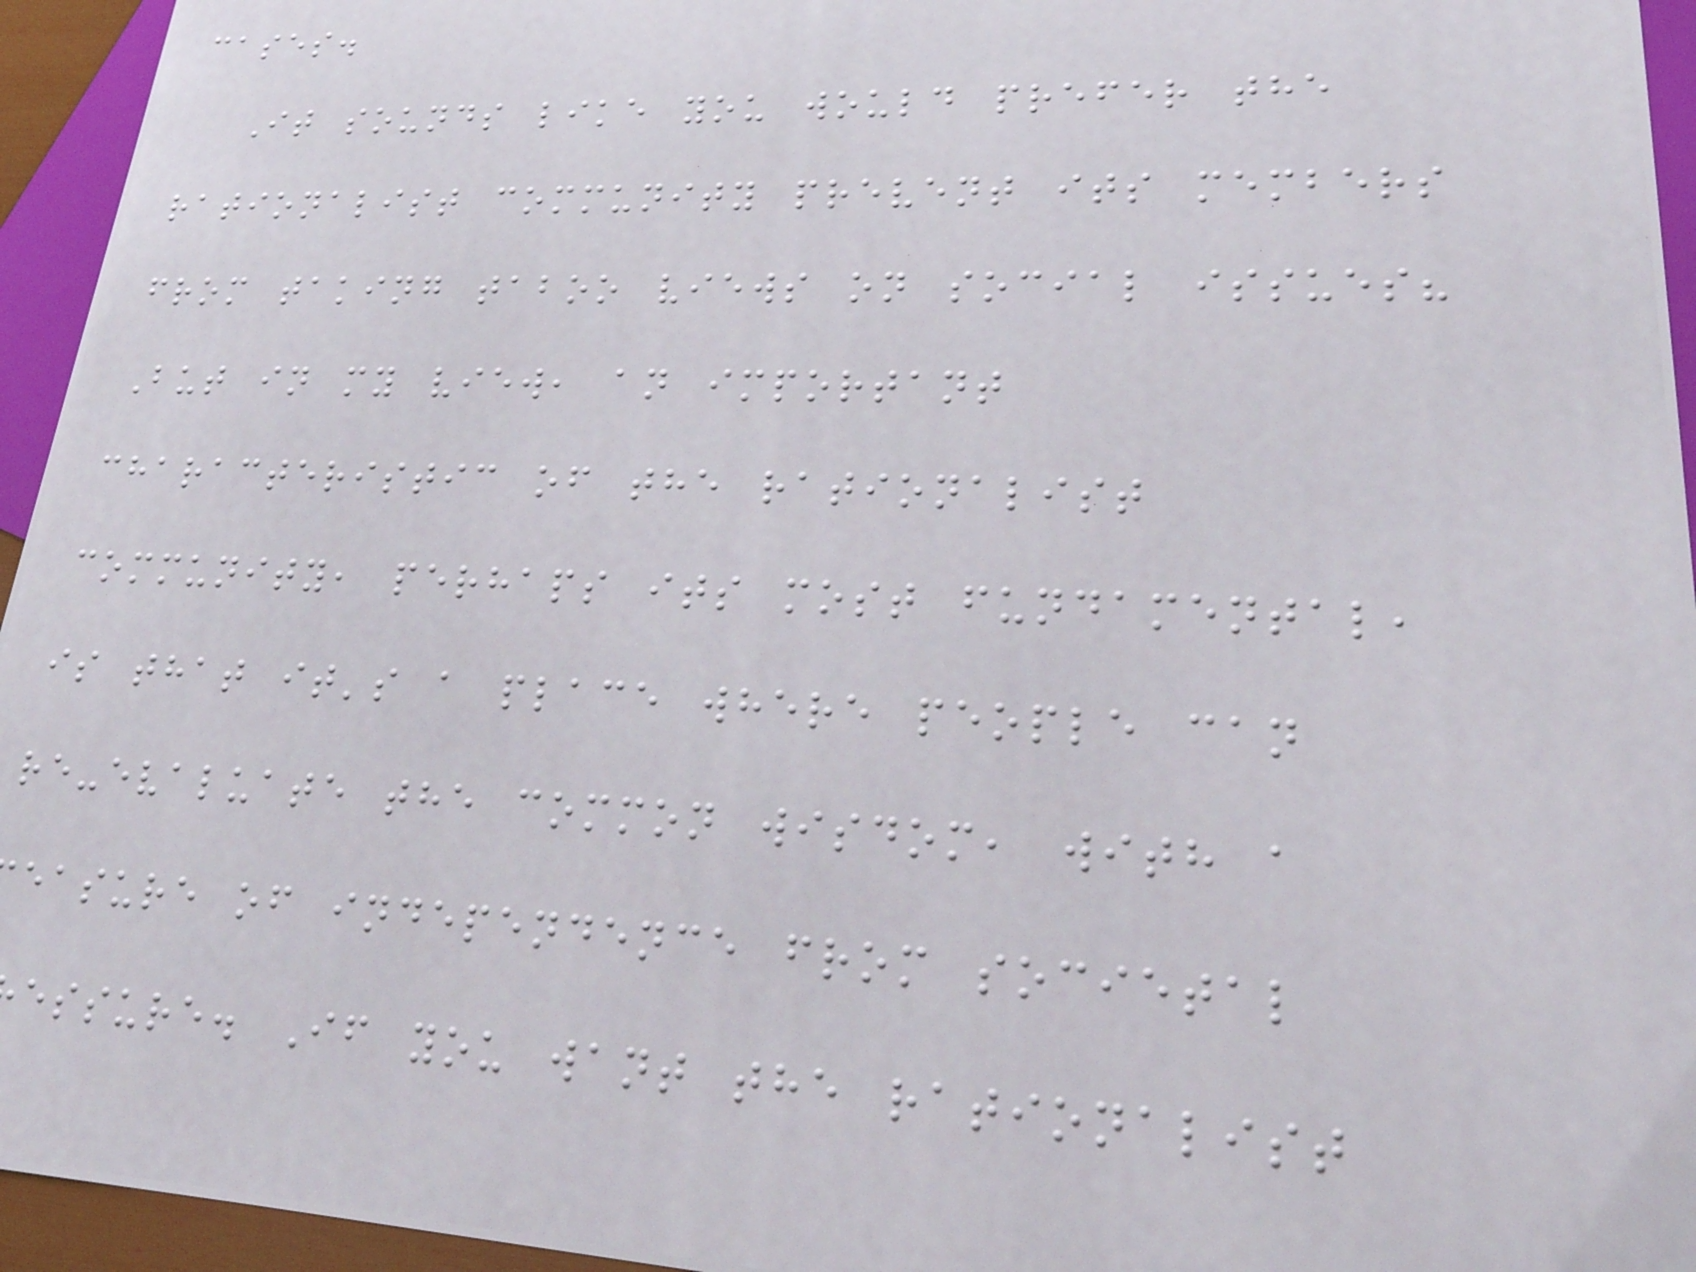cases.
It sounds like you would prefer the
rationalist community prevent its members
from taking taboo views on social issues?
But in my view, an important
characteristic of the rationalist
community, perhaps its most fundamental,
is that it's a place where people can
re-evaluate the common wisdom, with a
easure of independence from societal
essure. If you want the rationalist
